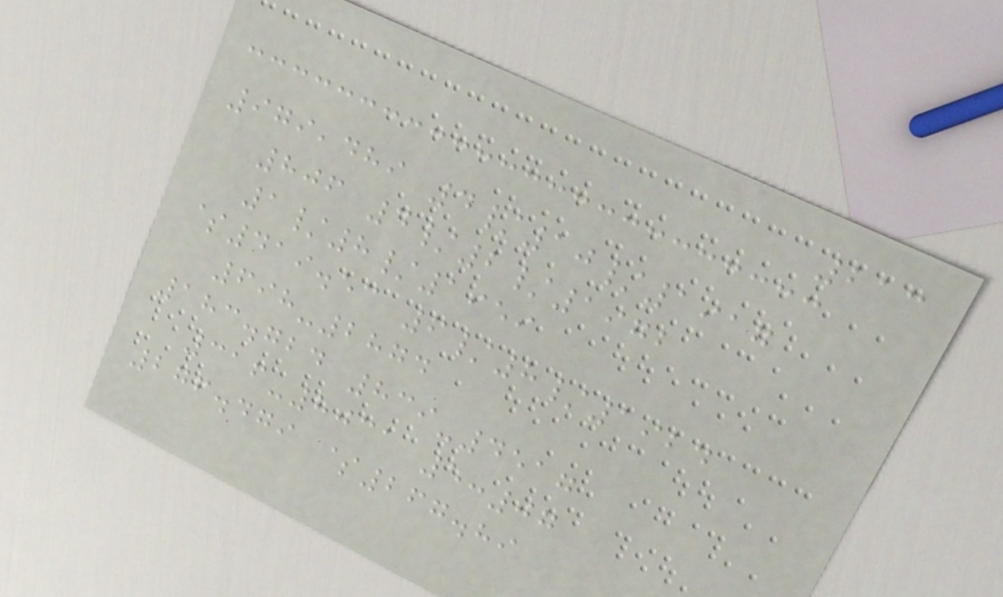213
979,489 4/10/1917
806 4/2/1972
1/8/1959
$419.53 6/8/1924
698-2874
183.724 839-4517
316-8031 5:07
276.479 $267.89
